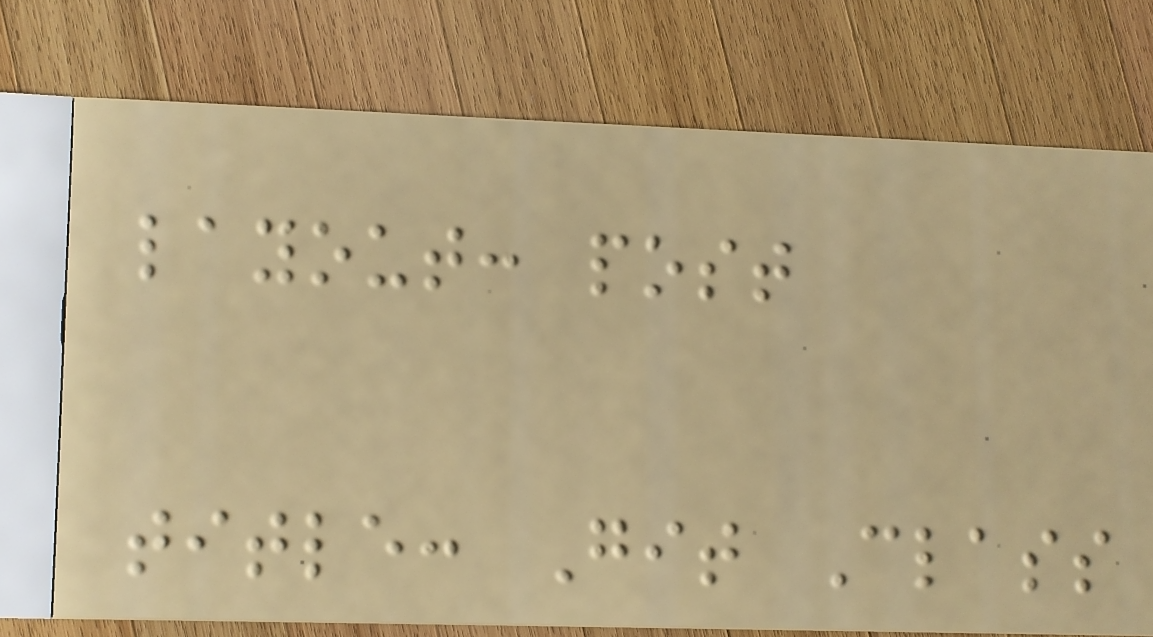layout: post
title: Git Class
